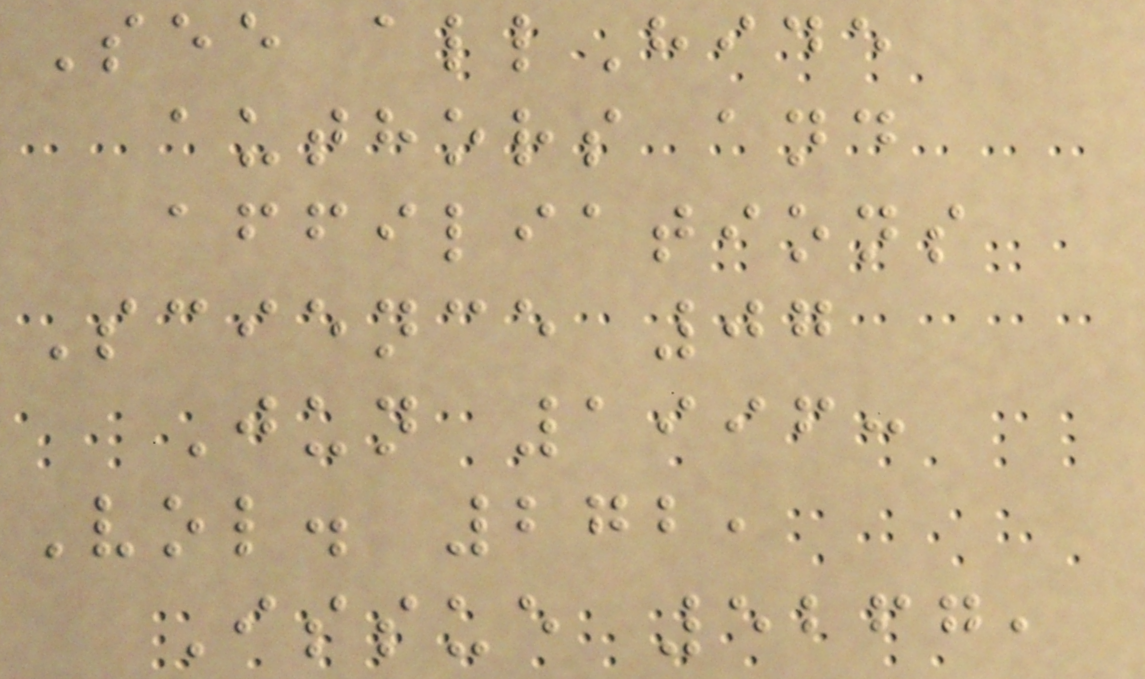See allHide
authors and
affiliations
Science 07
Jun 1996:
Vol. 272,
Issue 5267,
